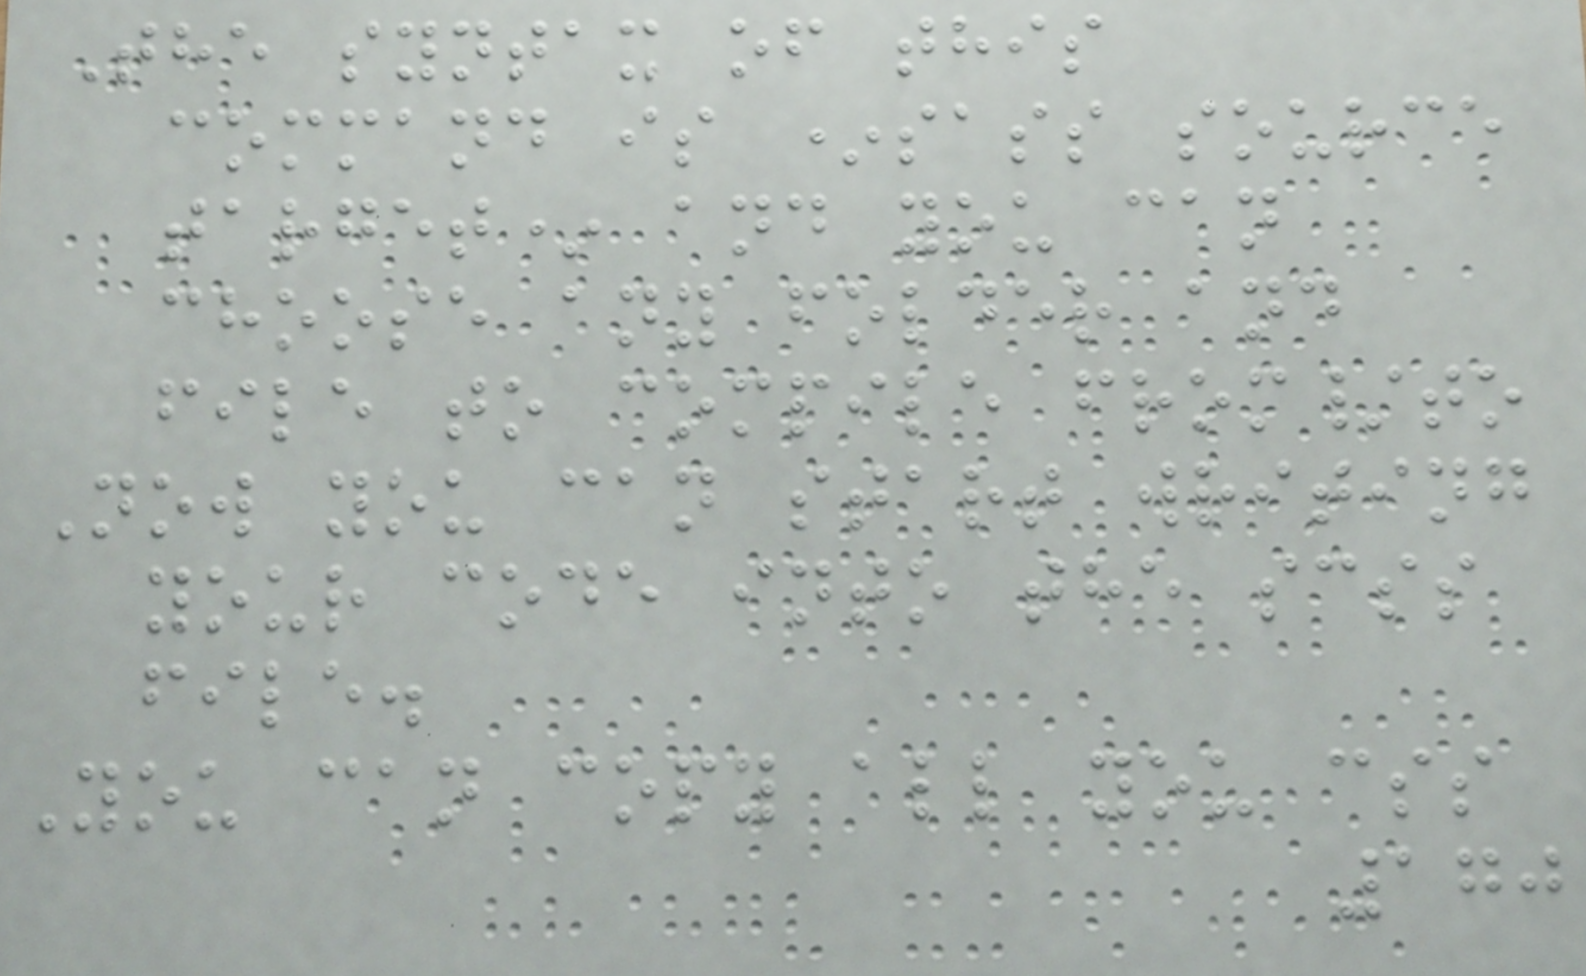The syntax of this
command is *sass source
target* and you can
choose any folder and
file to compile from/to
Now you can start writing
your code into the scss
file.
You can copy all you css
170
